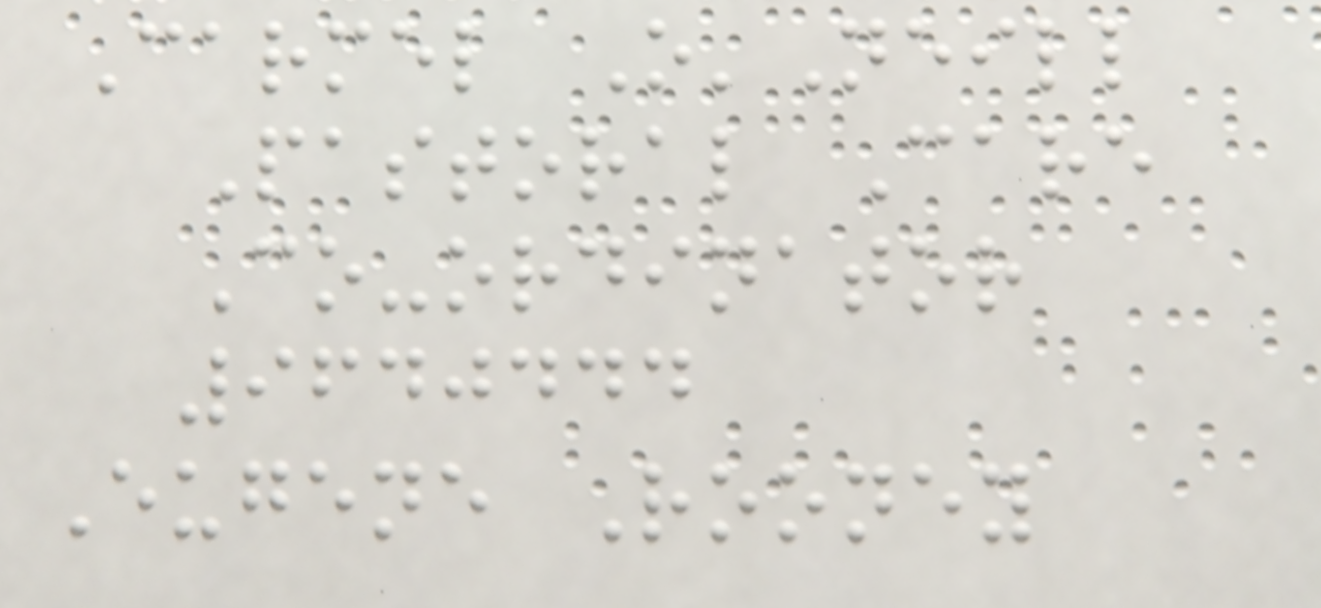Carmel O'Neill
Pastoral Care
Co-ordinator
9640444
Eugene Rooney
